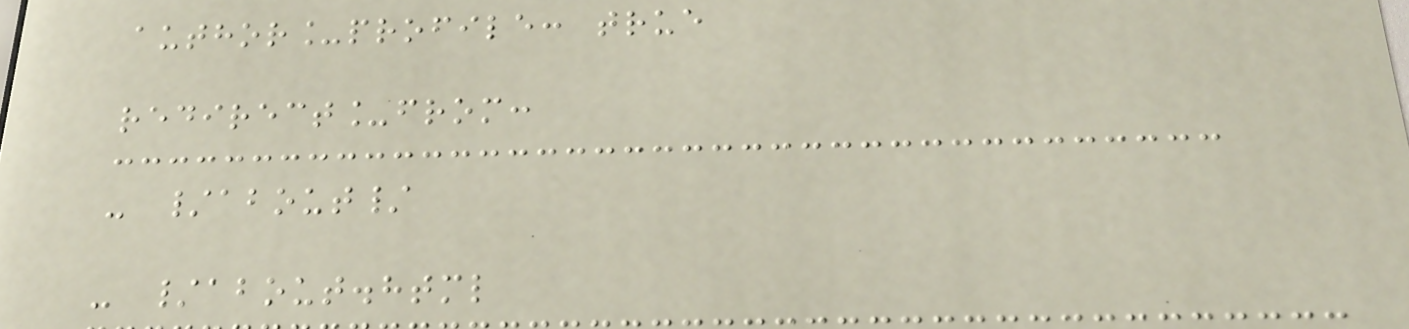author_profile: true
redirect_from:
- /about/
- /about.html
